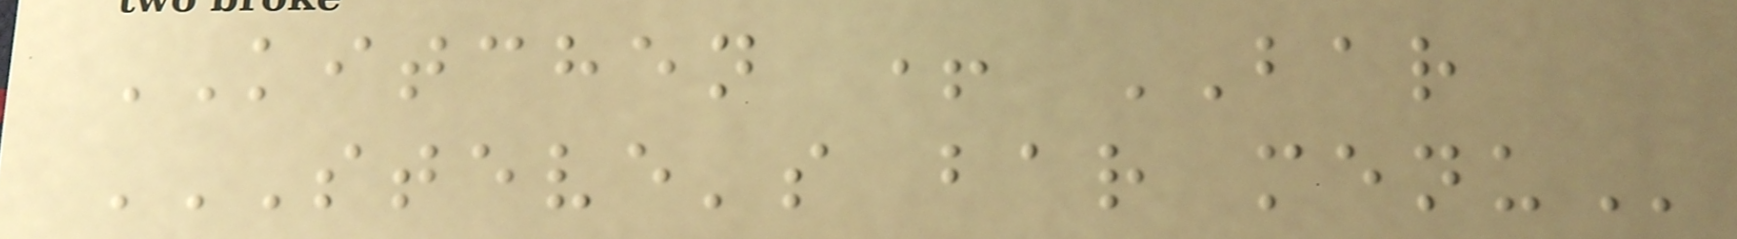KITCHEN + BAR
STEVE'S BAR MENU
